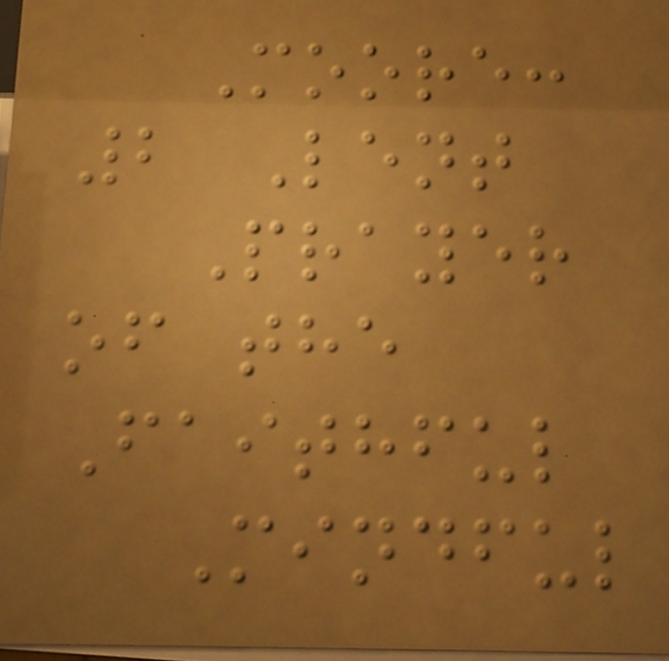Moore:
2 Lent
Prayer
of the
Faithful
Mindful
